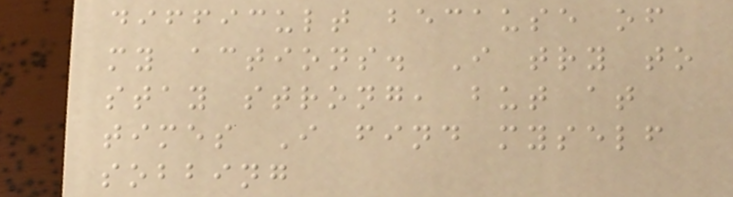difficult because of
my actions. I try to
stay strong, but at
times I find myself
sobbing
